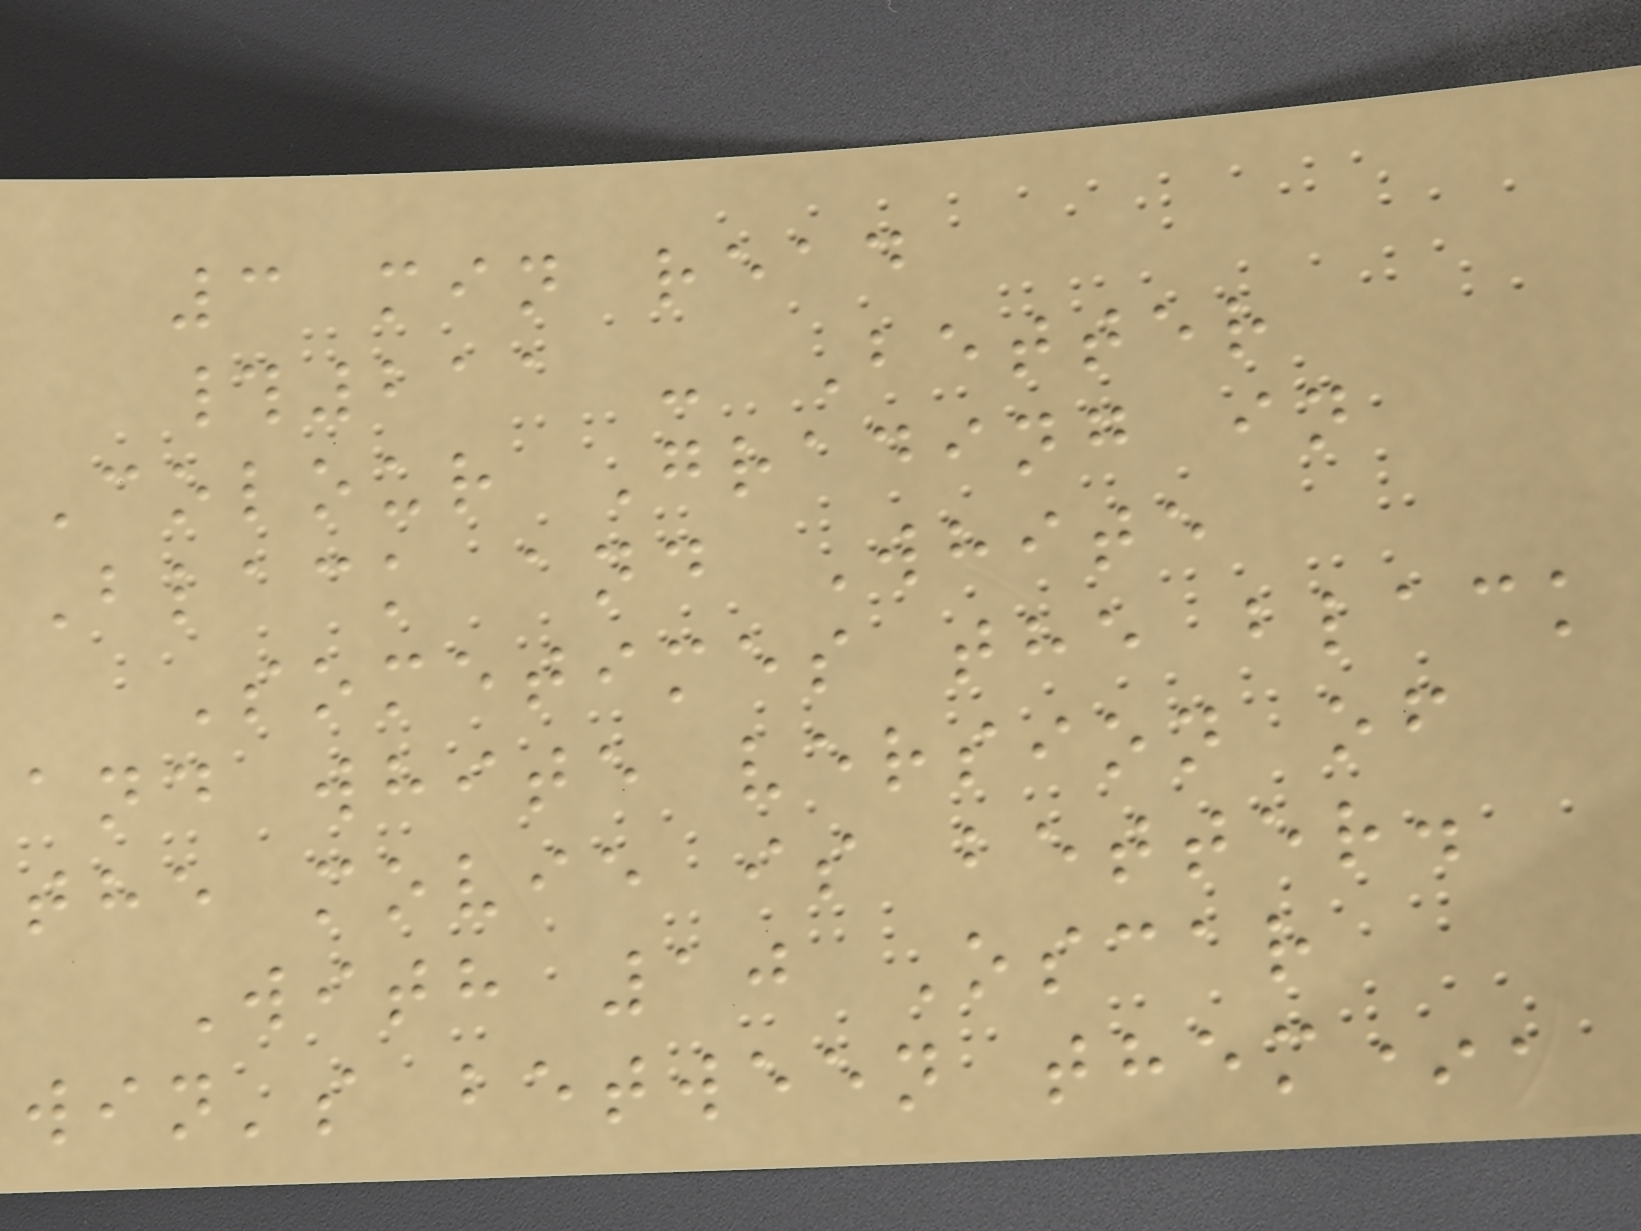3 min read
#211 - Better
Colour Grading in
Black and White
Sometimes the black
and white version of
the movie is better.
With 10 Oscar
win's between them*,
